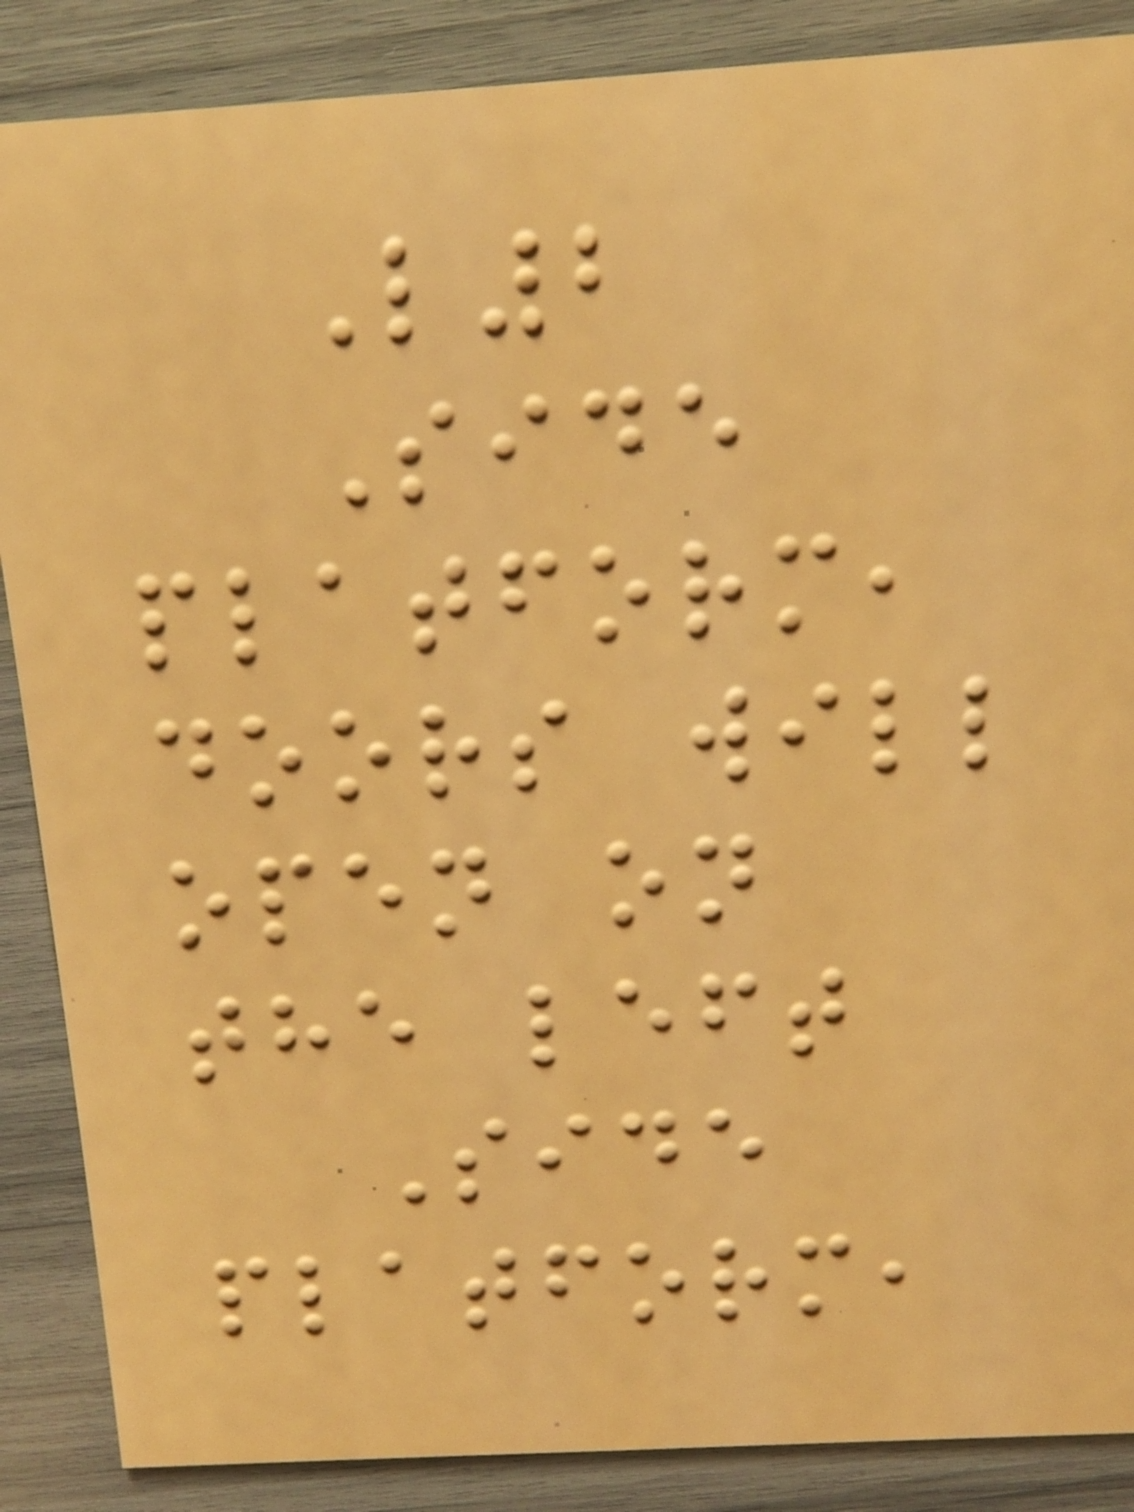L2
Side
platform,
doors will
open on
the left
Side
platform,
